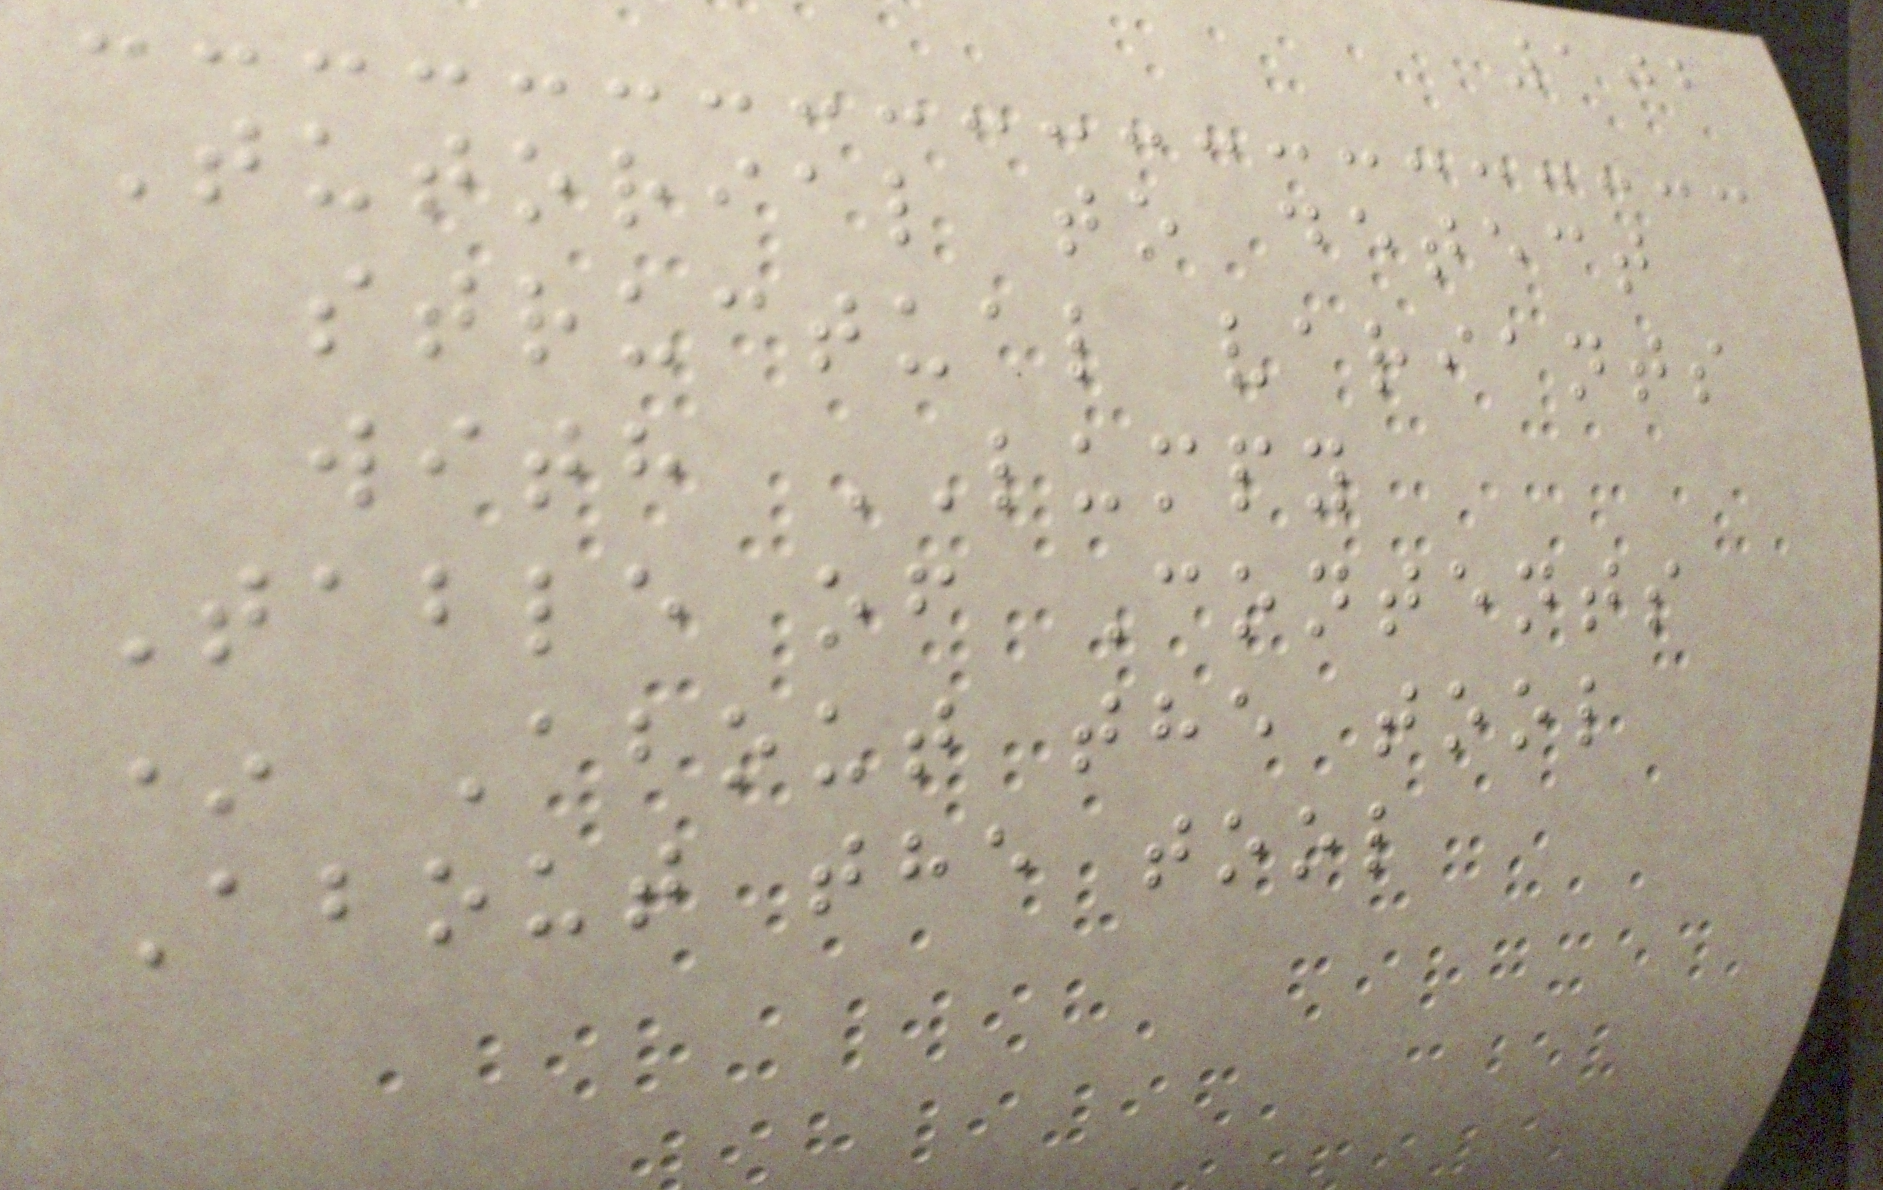102
Tutorial to detect
structual variants
with LUMPY
Table of Contents
* About the tool
About the tool
